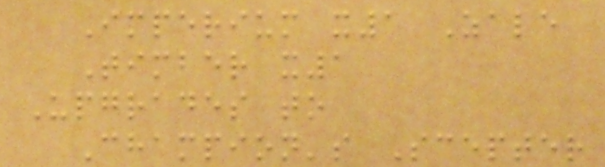Imperium x1 Zale
Timber x1
Upgrades to
Champion's Scepter
